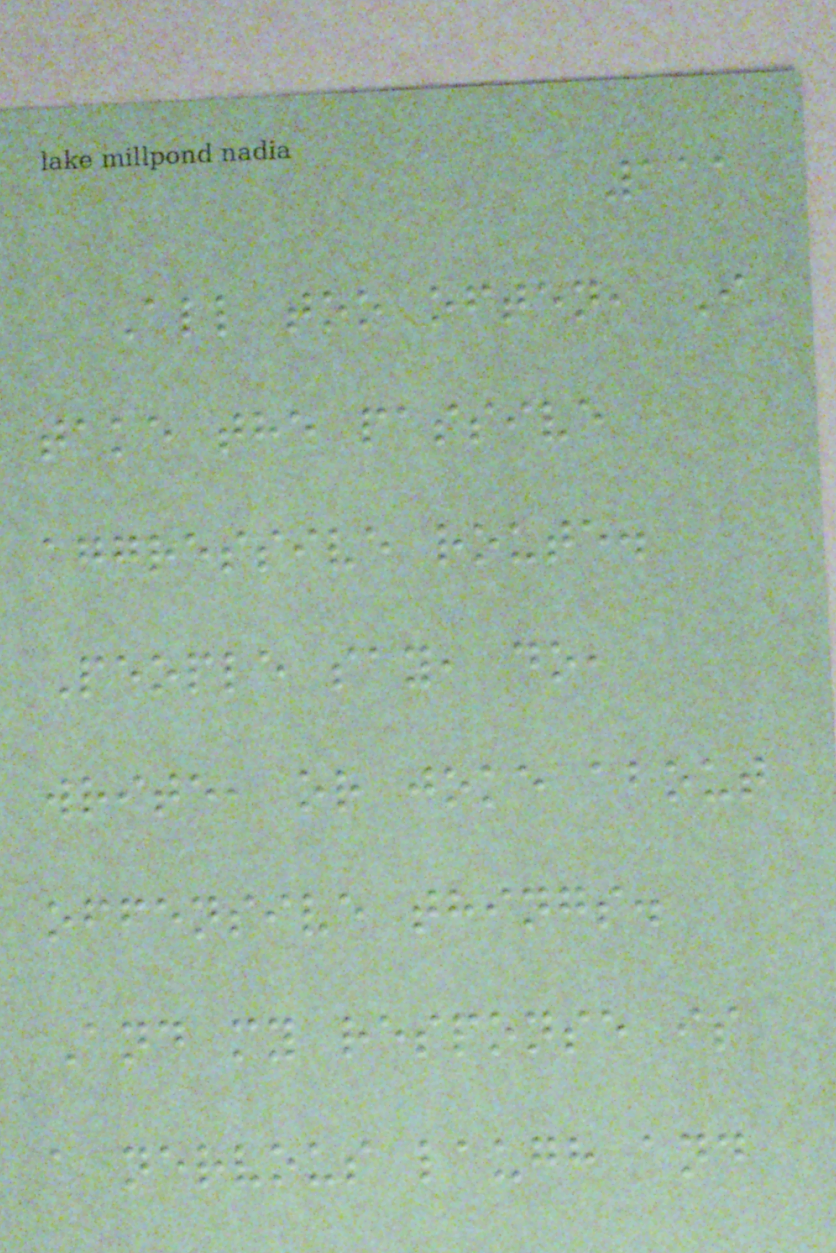111
All too often, I
take the passive
aggressive route.
People say, do,
write, or joke about
offensive things.
And my response is
a nervous laugh and
